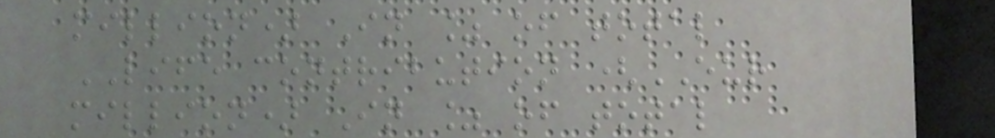million) In % of total
LIFE contribution (EUR
million) In % of total
